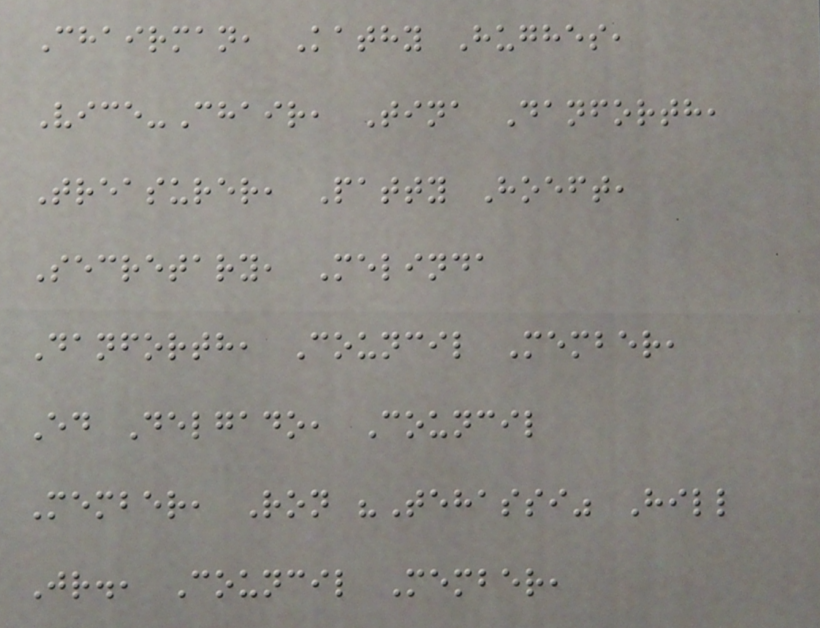Chairman, Kathy Hughes,
Vice-Chair, Tina Danforth,
Treasurer, Patty Hoeft,
Secretary, Melinda
Danforth, Council Member,
Ed Delgado, Council
Member, Ron "Tehassi" Hill
Jr., Council Member,
